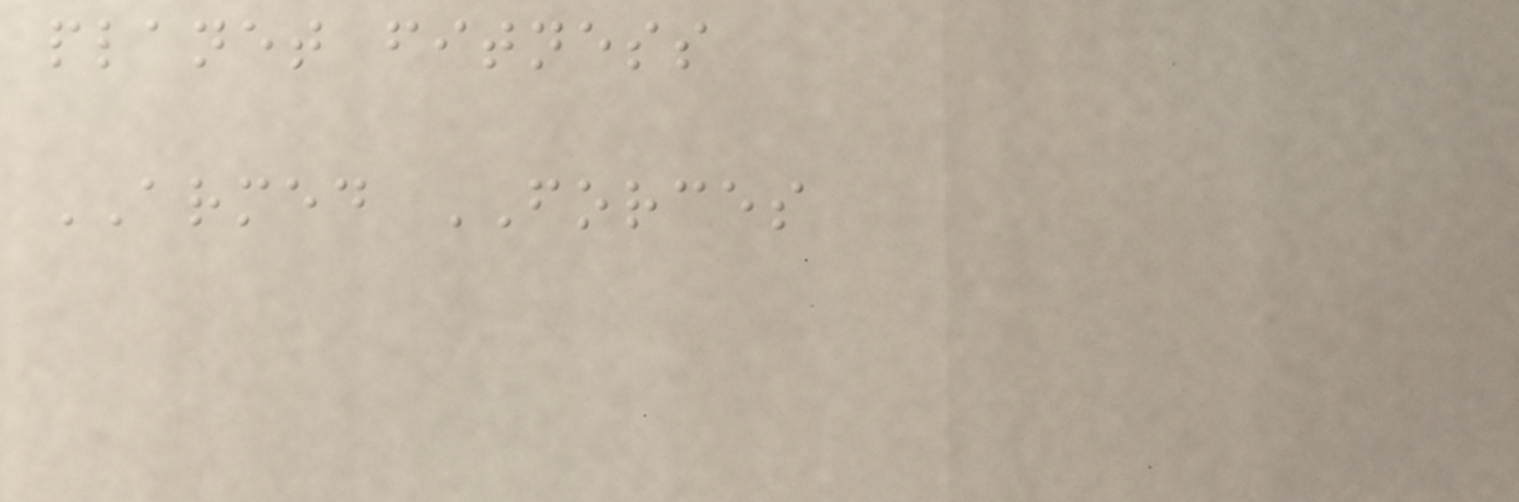planet fitness
ARMED FORCES
